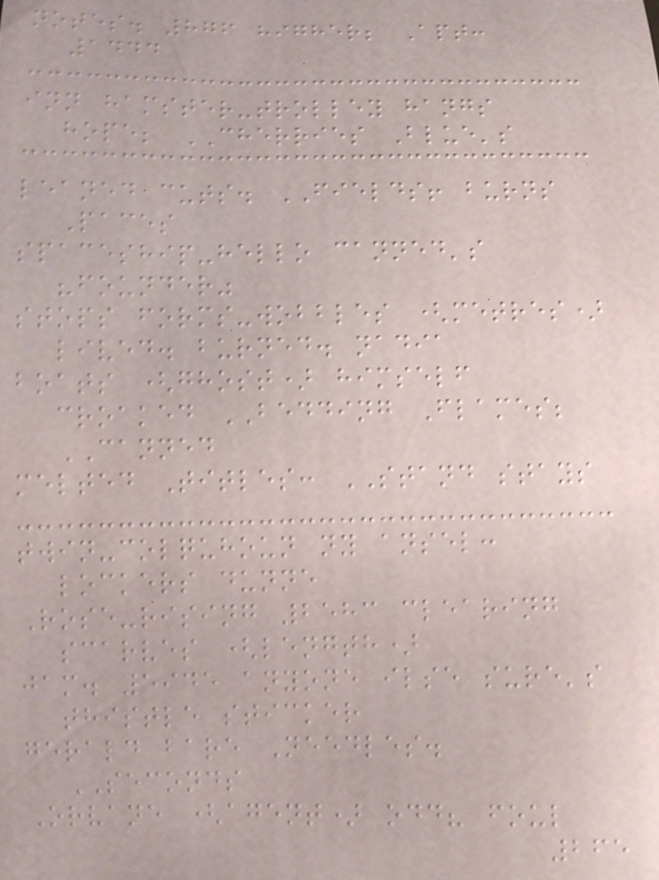notes. 876 higher; Apt:
1444
inn hamster-trolley hangs
hope; CHERRIES Blue's
leaned cuts. FIELDS! burns
Paces
spaceship-hello canned's
"founder"
stops forms-wobbles (metres)
lived. burned. nadia
boats (ghost) himself
croaked BEDDING Flames;
CANNED
melted Titles: STAND stays
twin-colquhoun ny ansel:
lockers dunne
Rose-rising 2583 clearing
scarves (length)
jam. 5945 anyone ilse sure's
thistle sticker
gerald bare Needles.
SECONDS
Orvane (agent) odd? foul
265
